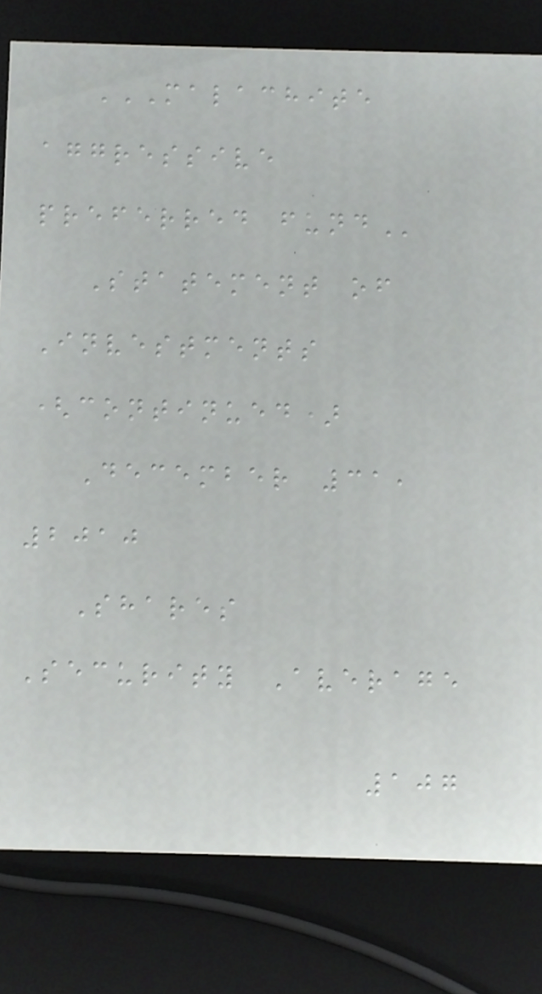MALACHITE
AGGRESSIVE
PREFERRED FUND
Statement of
Investments
(continued)
December 31,
2010
Shares
Security Average
107
